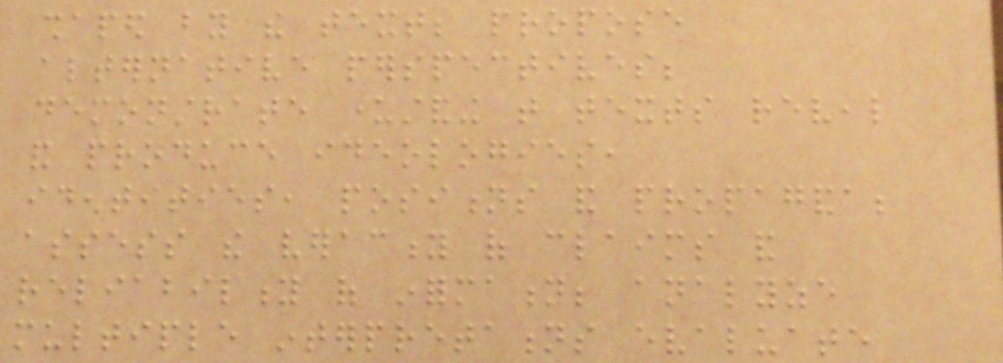shaped by the text; propose
alternative perspectives;
demonstrate understanding that texts reveal
and produce ideologies,
identities, positions and propaganda;
assess the veracity of claims and
reliability of information; analyze
multiple interpretations evaluate
